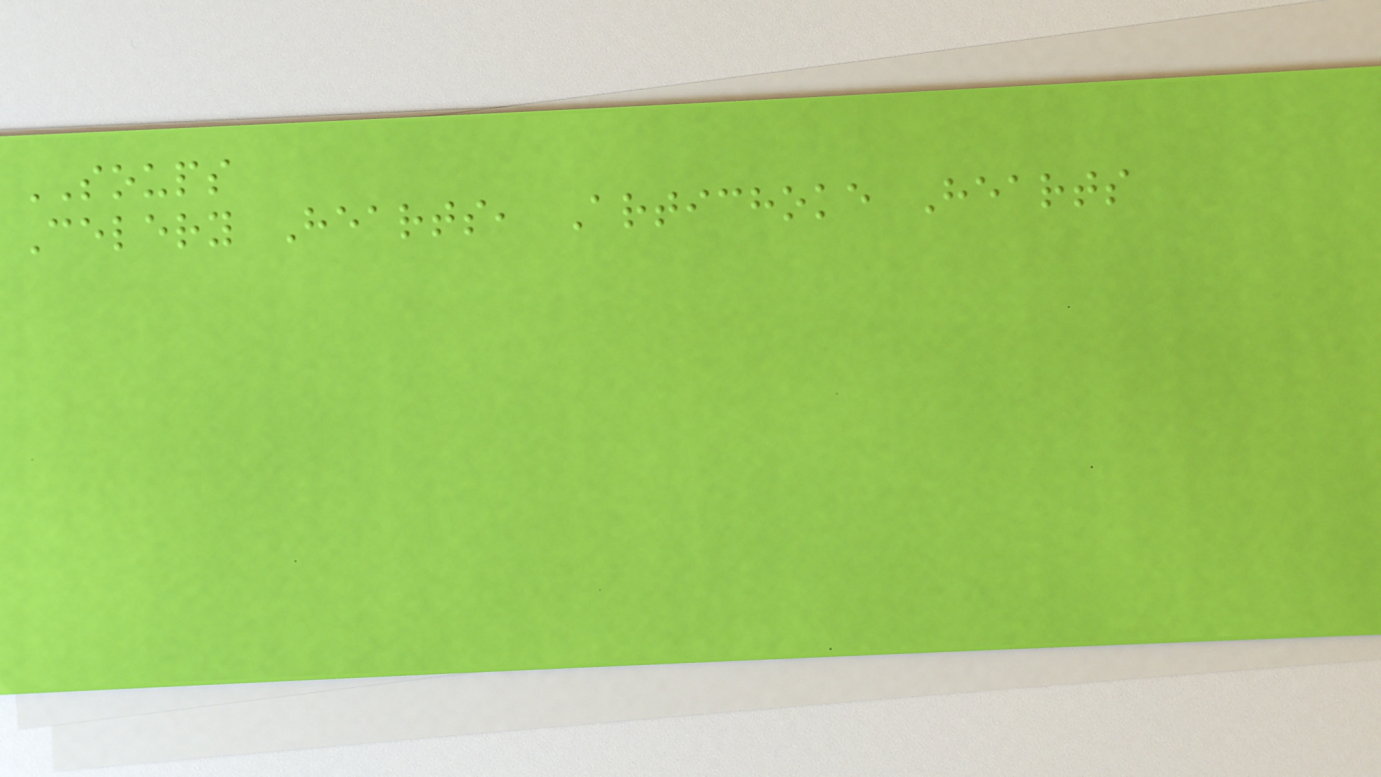SOUPS
Celery Hearts, Artichoke Hearts
